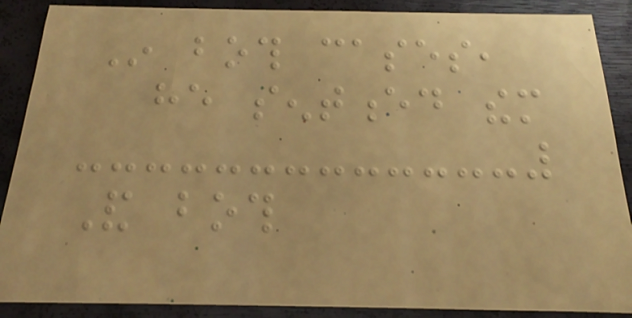In both cases,
he sentenced them
And both
